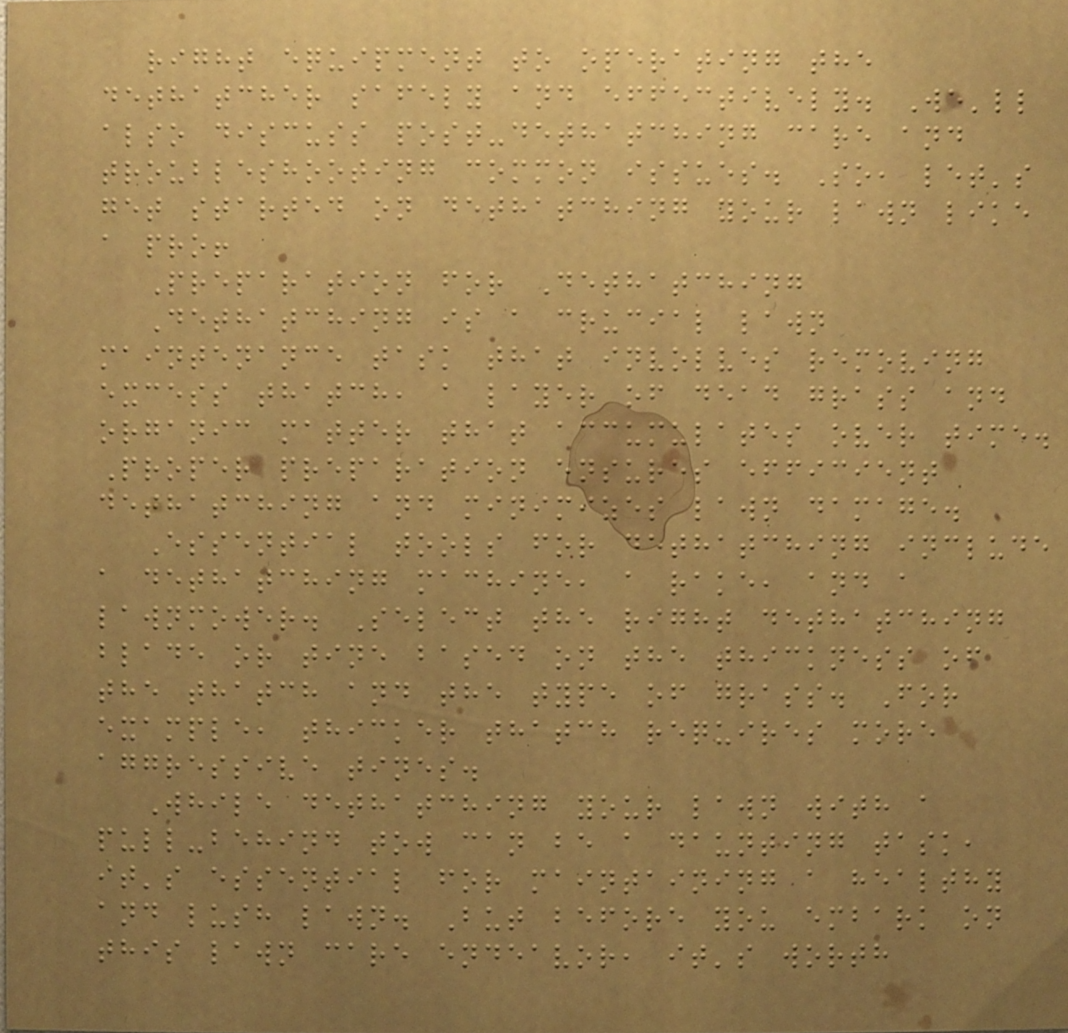right equipment to operating the
dethatcher safely and effectively. We'll
also discuss post-dethatching care and
troubleshooting common issues. So, let's
get started on dethatching your lawn like
a pro!
Preparation for Dethatching
Dethatching is a crucial lawn
maintenance task that involves removing
excess thatch, a layer of dead grass and
organic matter that accumulates over time.
Proper preparation ensures efficient
dethatching and minimizes lawn damage.
Essential tools for dethatching include
a dethatching machine, a rake, and a
lawnmower. Select the right dethatching
blade or tine based on the thickness of
the thatch and the type of grass. For
example, thicker thatch requires more
aggressive tines.
While dethatching your lawn with a
pull-behind tow can be a daunting task,
it's essential for maintaining a healthy
and lush lawn. But before you embark on
this lawn care endeavor, it's worth
